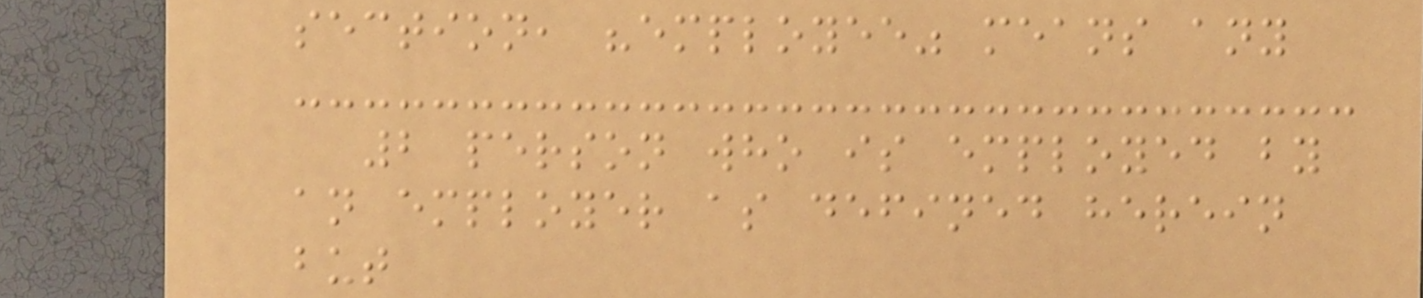section, "employee" means any
2 person who is employed by
an employer as defined herein
but
